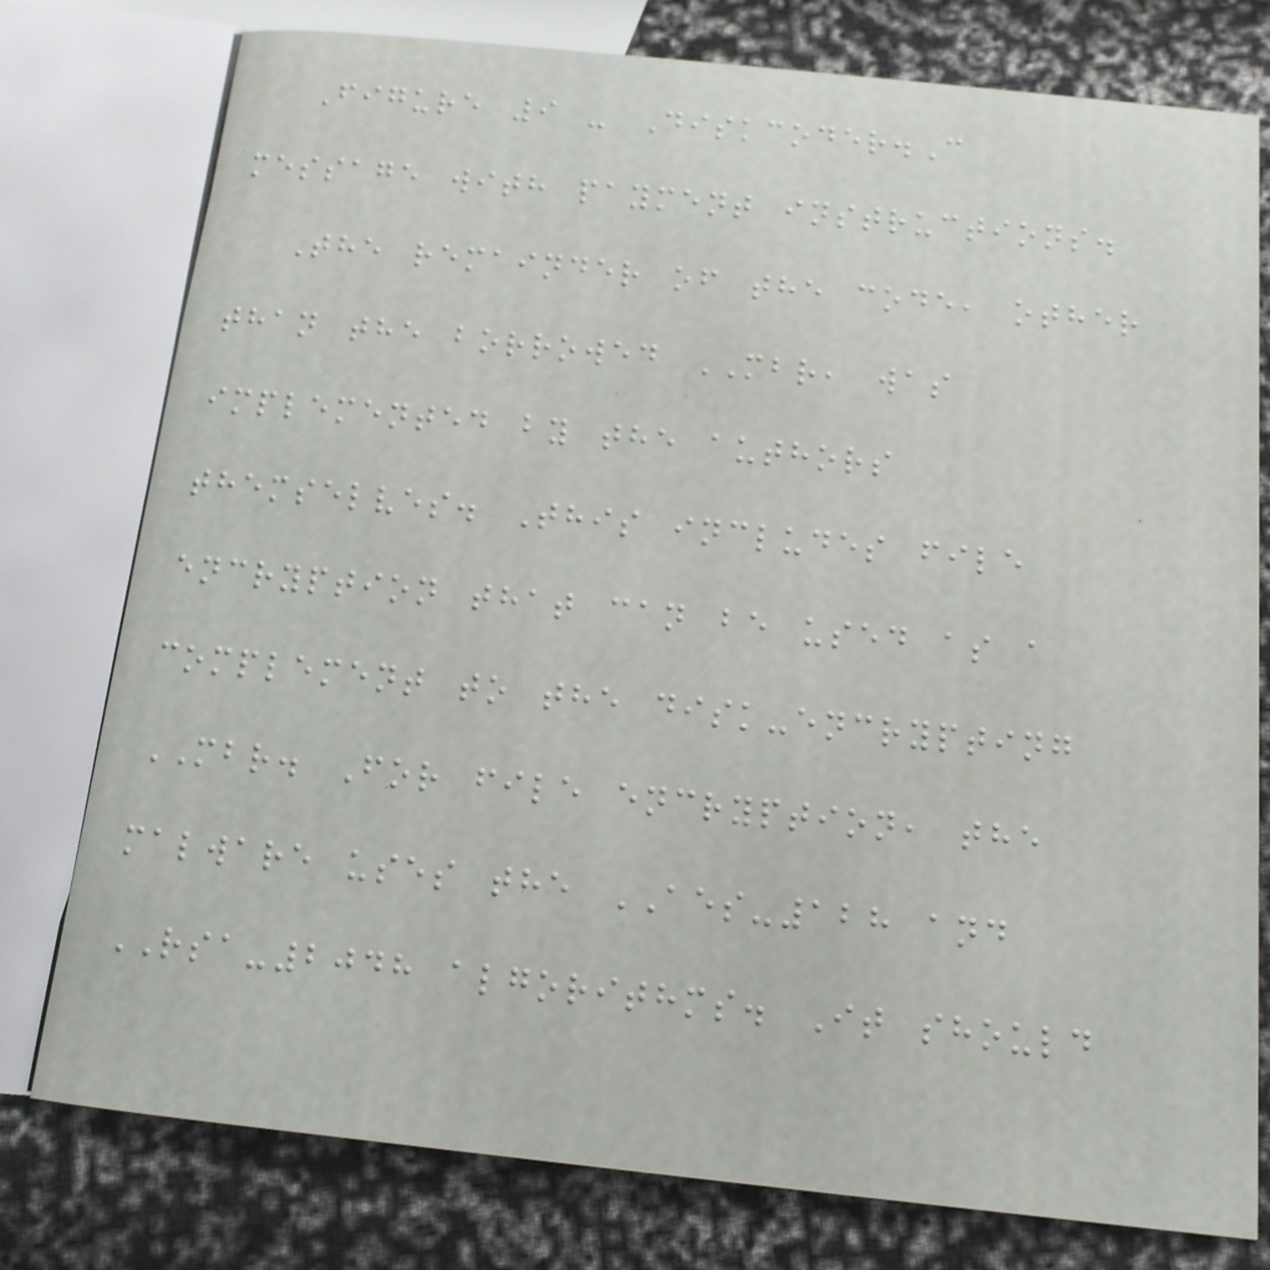Figure 9 - Diskcoder.C
message with payment instructions.
The remainder of the code, other
than the borrowed MBR, was
implemented by the authors
themselves. This includes file
encryption that can be used as a
complement to the disk-encrypting
MBR. For file encryption, the
malware uses the AES-128 and
RSA-2048 algorithms. It should
